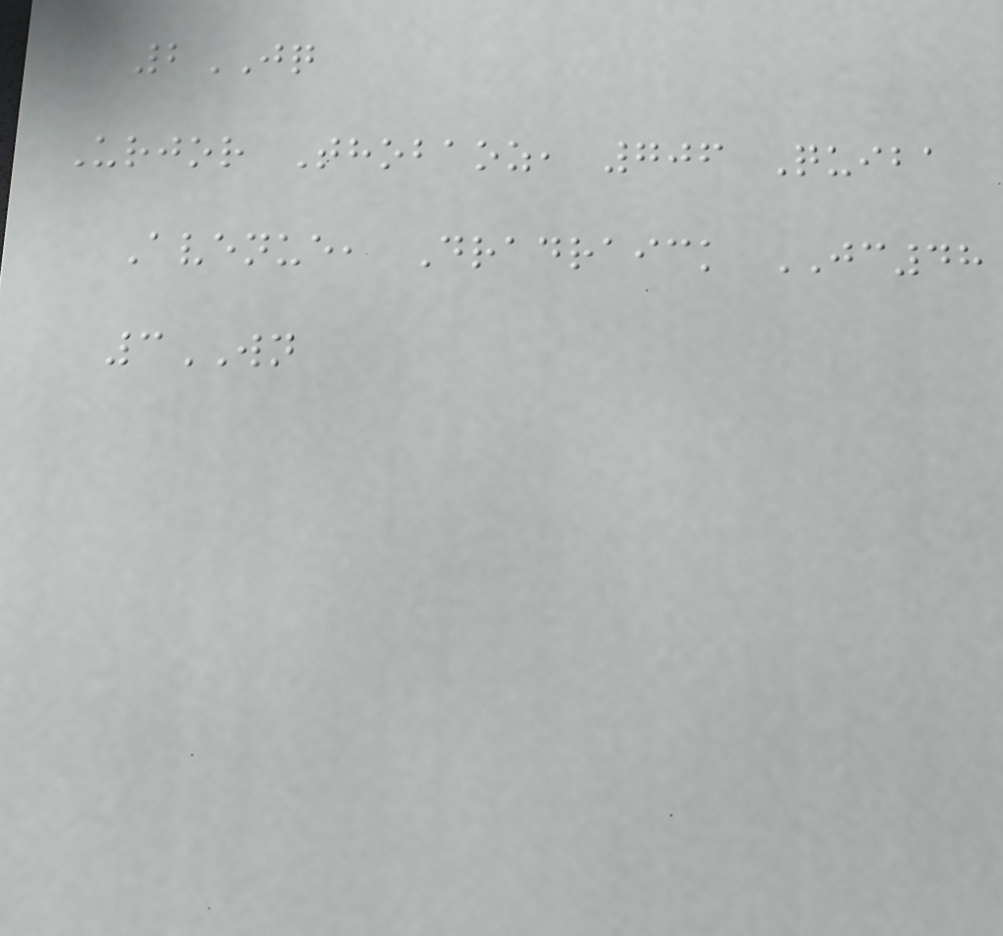2JQ
Urjor Thobaoz, 706 Quiba
Avenue, Dradraick JC48
3WN
